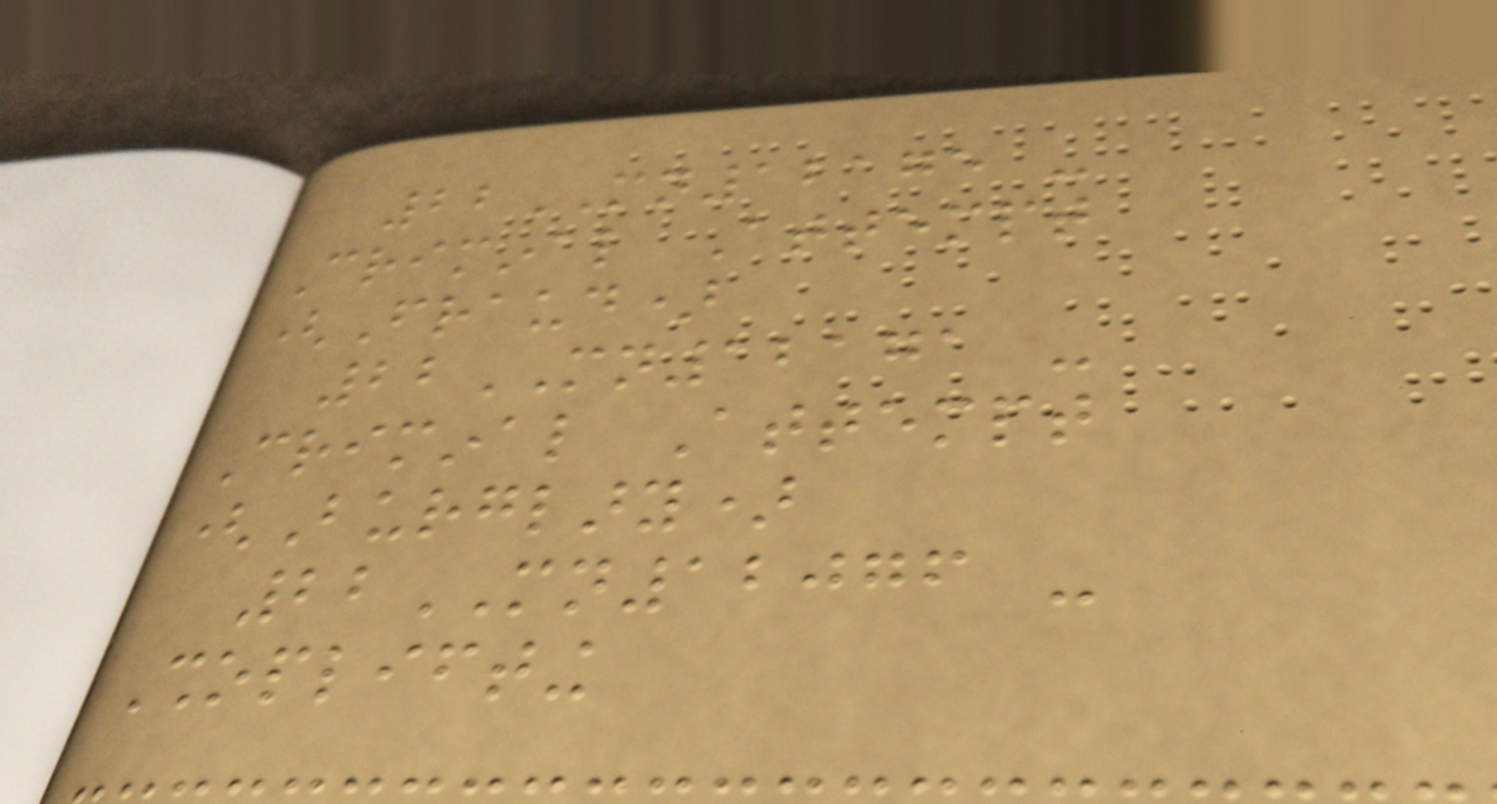22MN12175 -
Criminal Attempt
(Fraud)
22MN12171 -
Criminal Attempt
(Burglary)
22MN12076 -
Shoplifting
